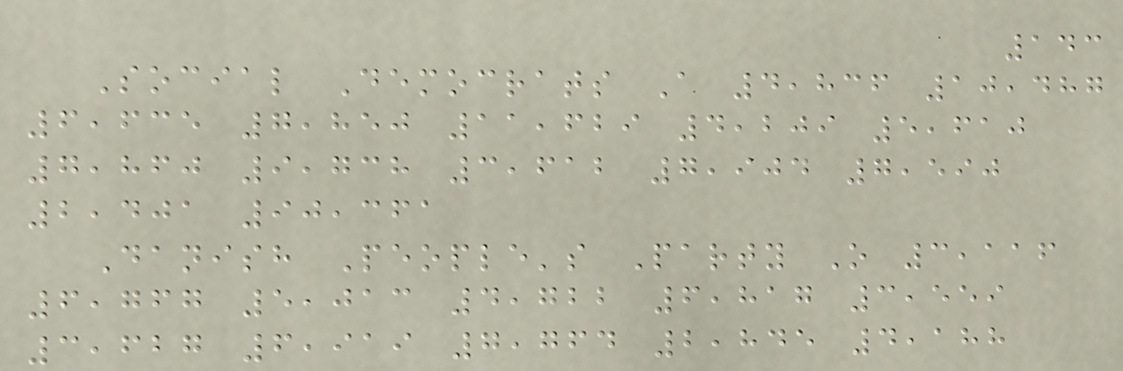143
Social Democrats A 4,836 10,487
6,635 7,850 11,629 4,209 5,610
7,860 9,738 3,612 7,904 7,590
2,401 90,361
Danish People's Party O 3,116
6,767 5,013 4,722 6,817 3,559
3,627 6,919 7,764 2,845 4,188
